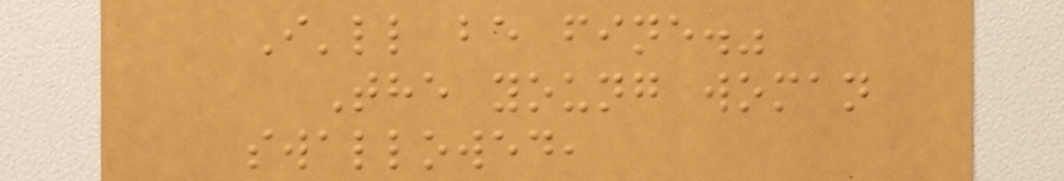I'll be fine."
The young woman
swallowed,
